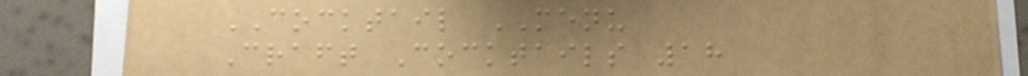COCKTAIL MENU
Craft Cocktails 18
